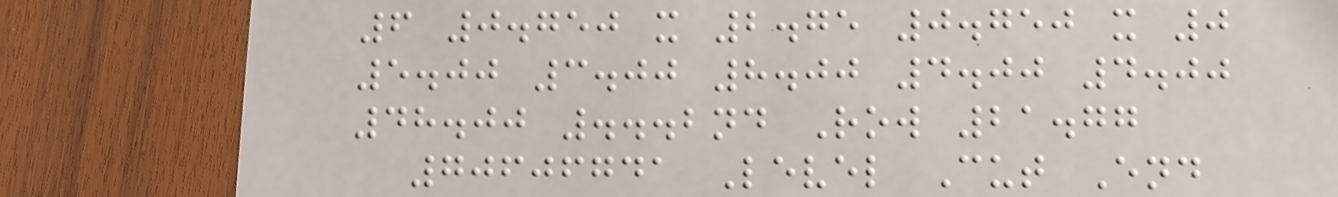6 0.750 x 2.75 0.750 x 0
5.00 3.00 8.00 4.00 4.00
48.00 ...2nd Row 21.77
70606741 Level Cut End
